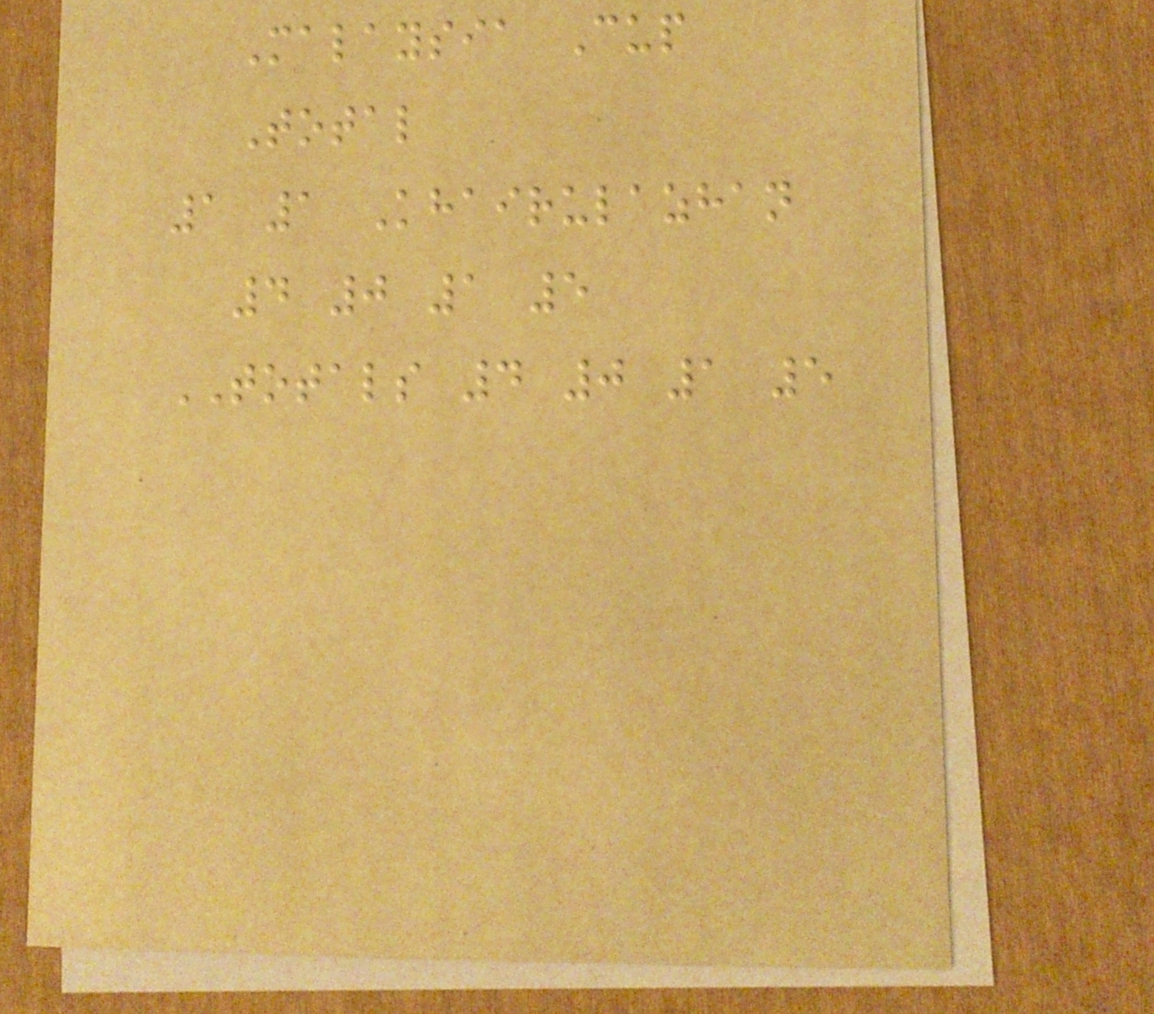Malaysia Cup
Total
1 1 Khairulazhan
4 0 1 5
TOTALS 4 0 1 5
